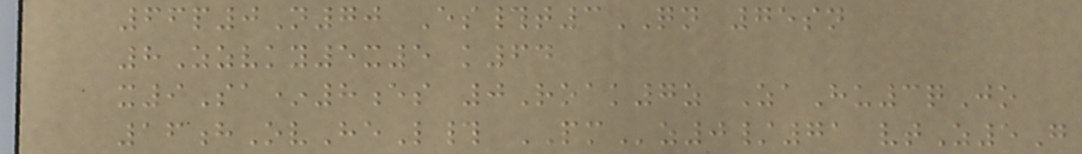66p0N70 Es#t3QN 75sn
8Zzvky5x5 k64
x9Sa*8es 0Roak7z ZaHu3qJo
16hOvHeL# PMz0/71 vtZ5G
